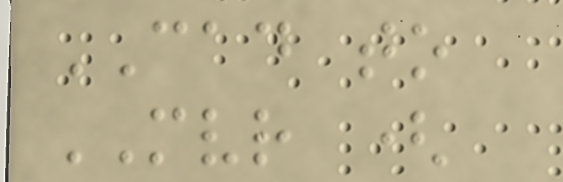CAD to
MVR (
